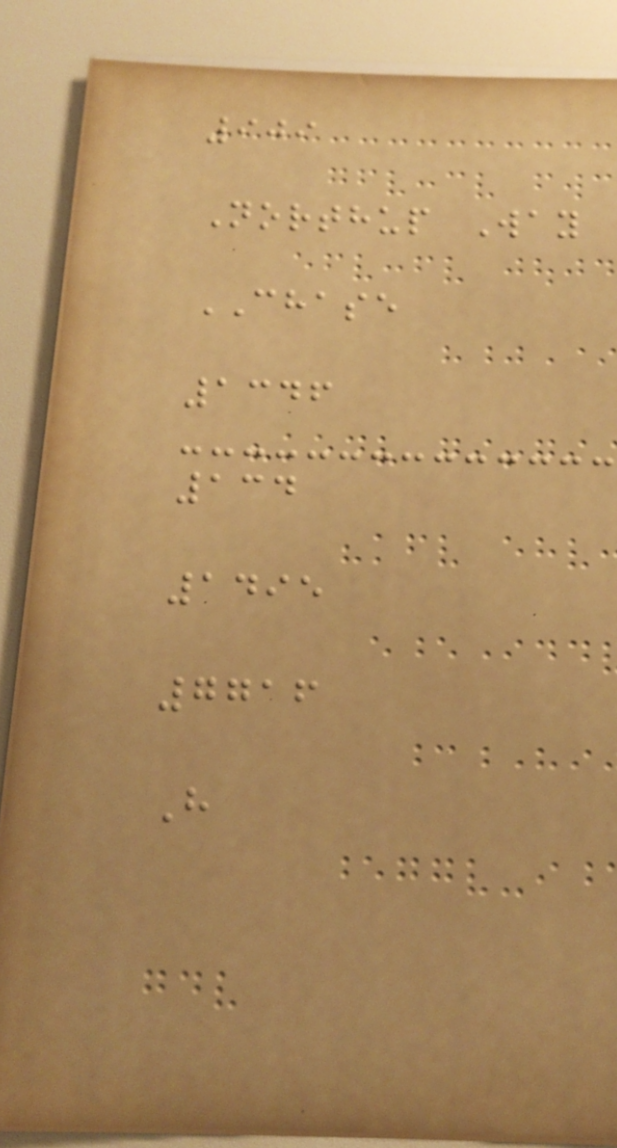909
Northup Way
CHASE
1346
134
1495
7716
H
